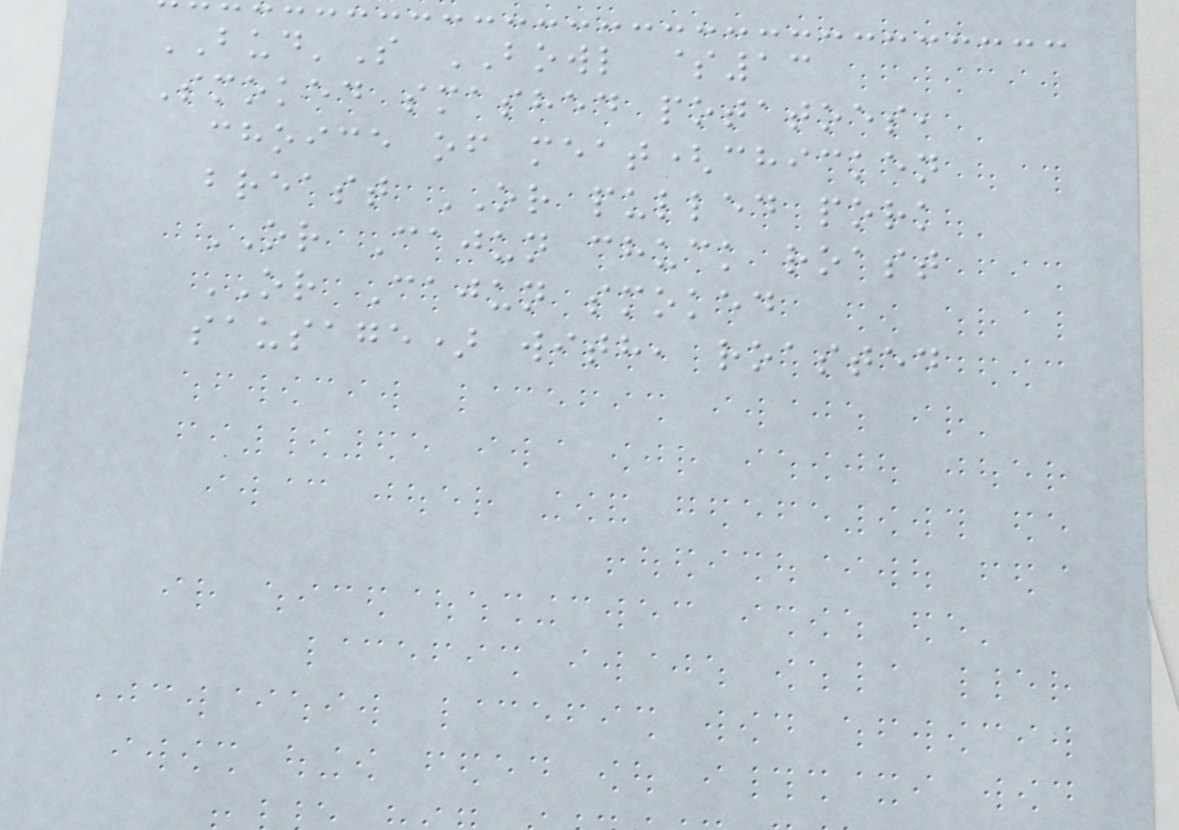BUD'S BOWL $13
Smoked smashed potatoes,
choice of meat(chicken
breast OR pulled pork
OR Cajun chuck roast
OR Cajun smoked
sausage) with, roasted
